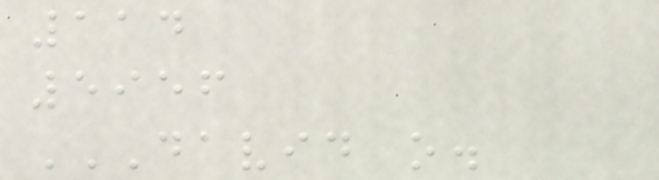114
5956
DAVID O.
